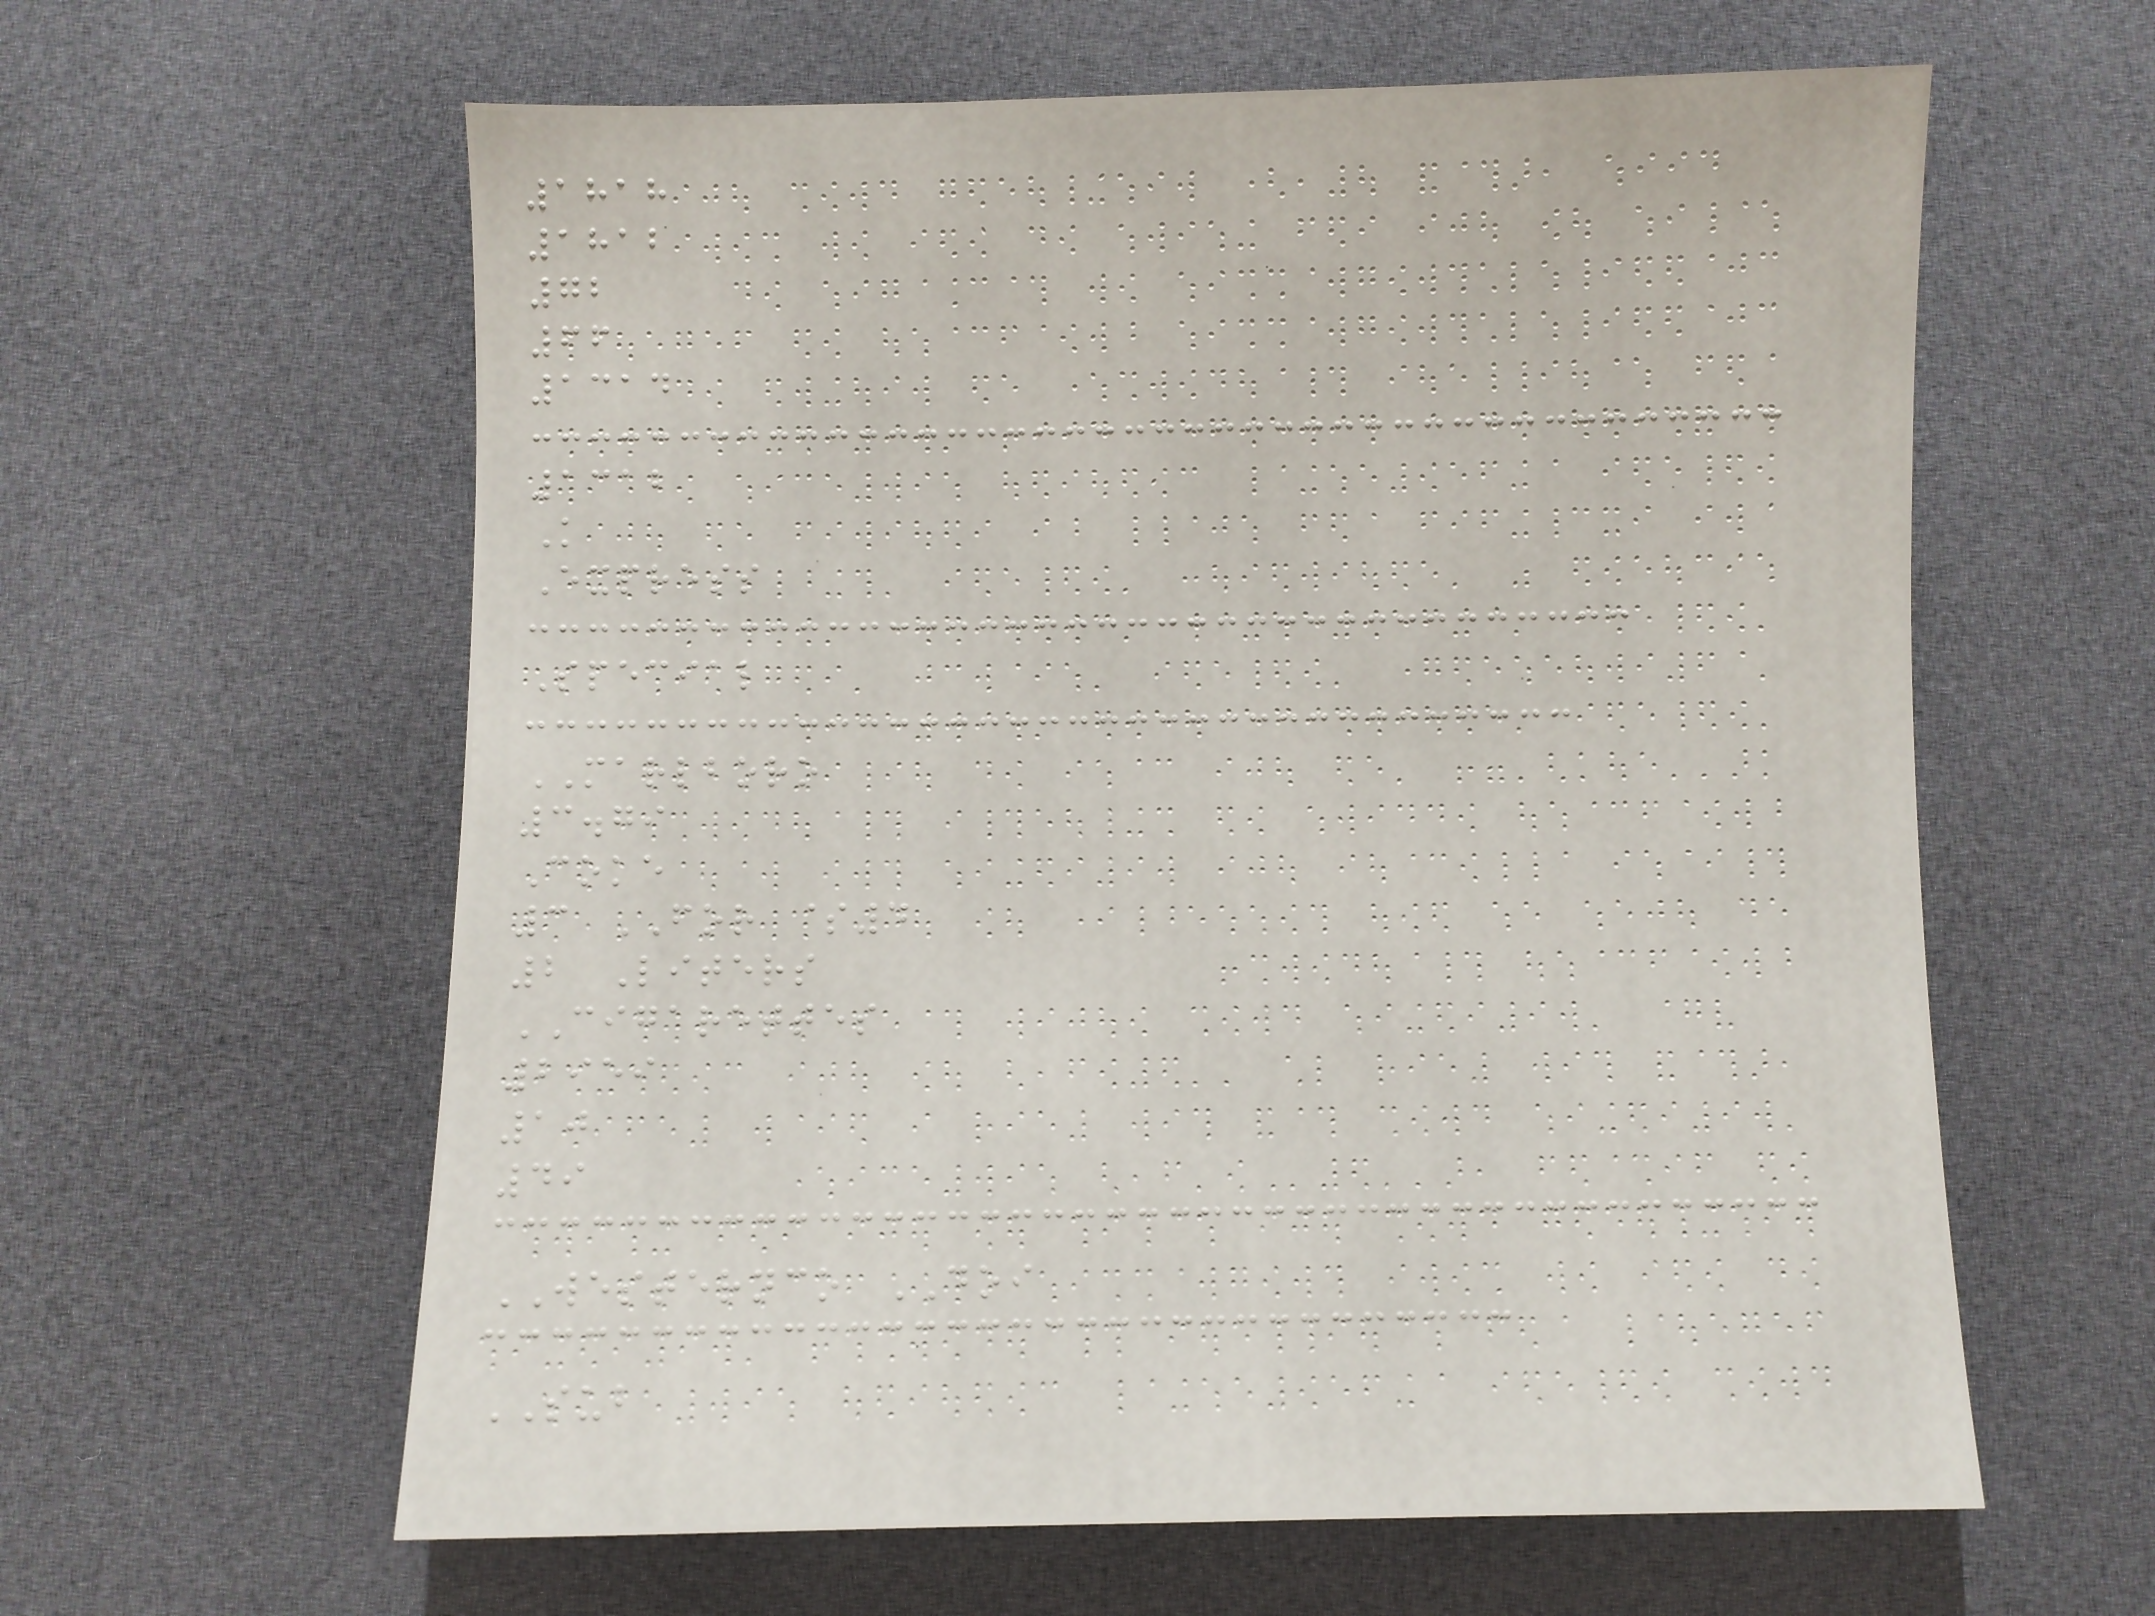1818
1812
72
66
1314
1312
K
Express
Special
MARLBORO
3.79
Coke
3 FOR $4
2 Liters
CIGARETTES
2959
10
49
WESTERNCO DOI
SUB
